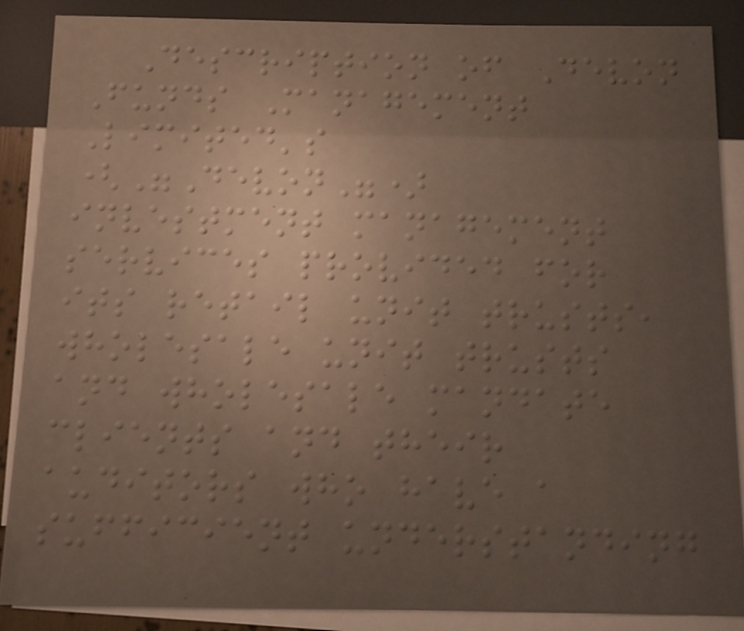Description of Devon
Funds Management
Limited's
("Devon")
investment management
services provided for
its retail unit trusts,
wholesale unit trusts
and wholesale mandate
clients and their
auditors who have a
sufficient understanding
